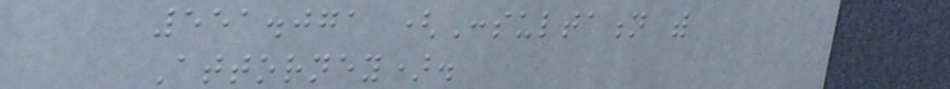551.071 (Consultation with
Attorney).
